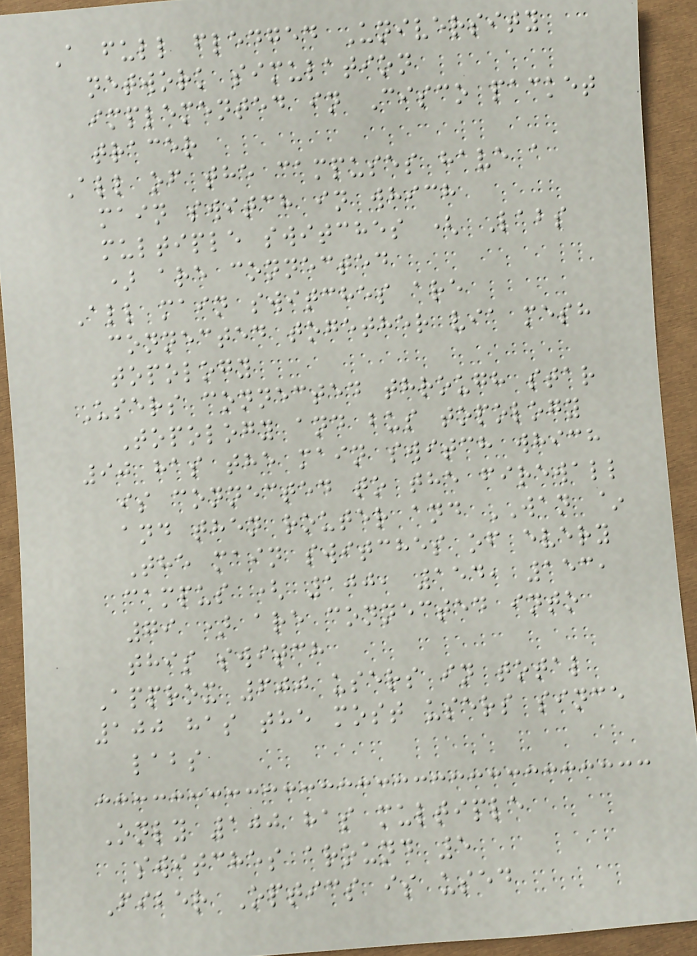A full fledged University
network simulation
implemented in Cisco packet
tracer
All of the campuses have a
main switch in which
multiple switches ( Labs
) are connected
All main switches are
connected together via mesh
topology
Users connected through star
Topology and bus topology
90 has the main switch which
is connected to the firewall
and then router and WAN ~
The main switches of every
campus ( 100, 154, 153,
79 ) are connected into
this switch
Approx 600 users in total
100 has the most users since
labs
Only 100 has multiple
switches around 5
Fiber Optics is used
